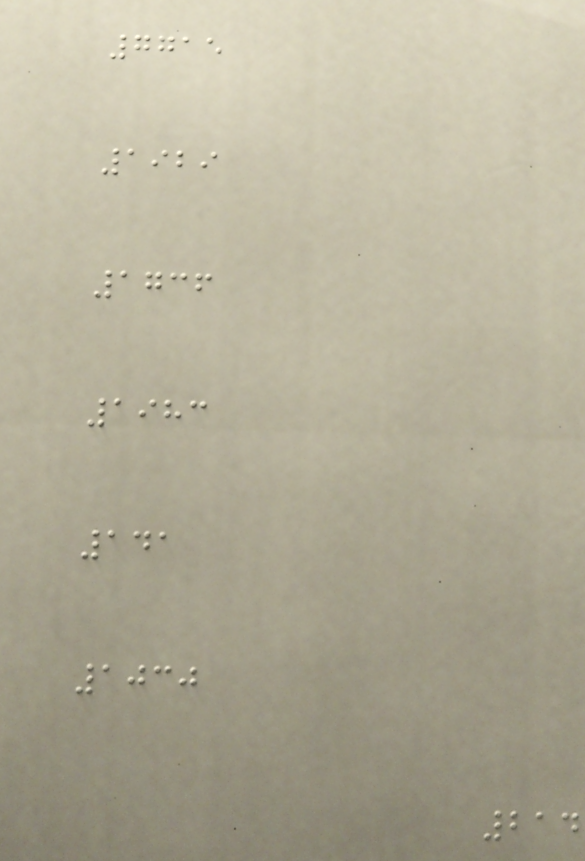7715
1929
1736
1983
141
1030
214
